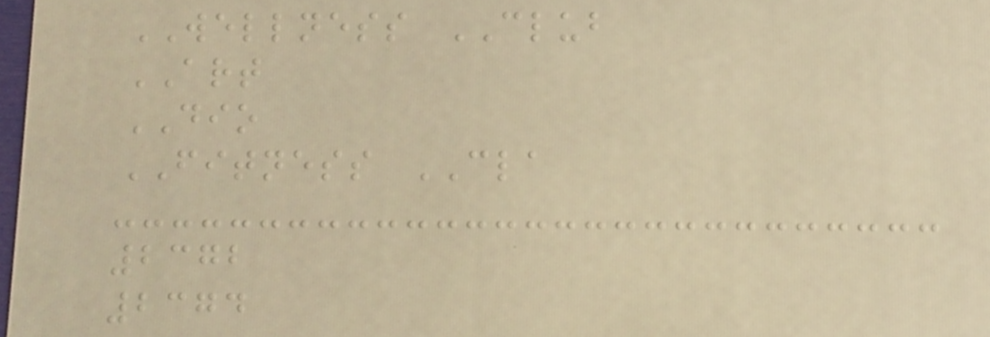WELLNESS CLUB
ART
DIO
FITNESS CLA
2372
2374
